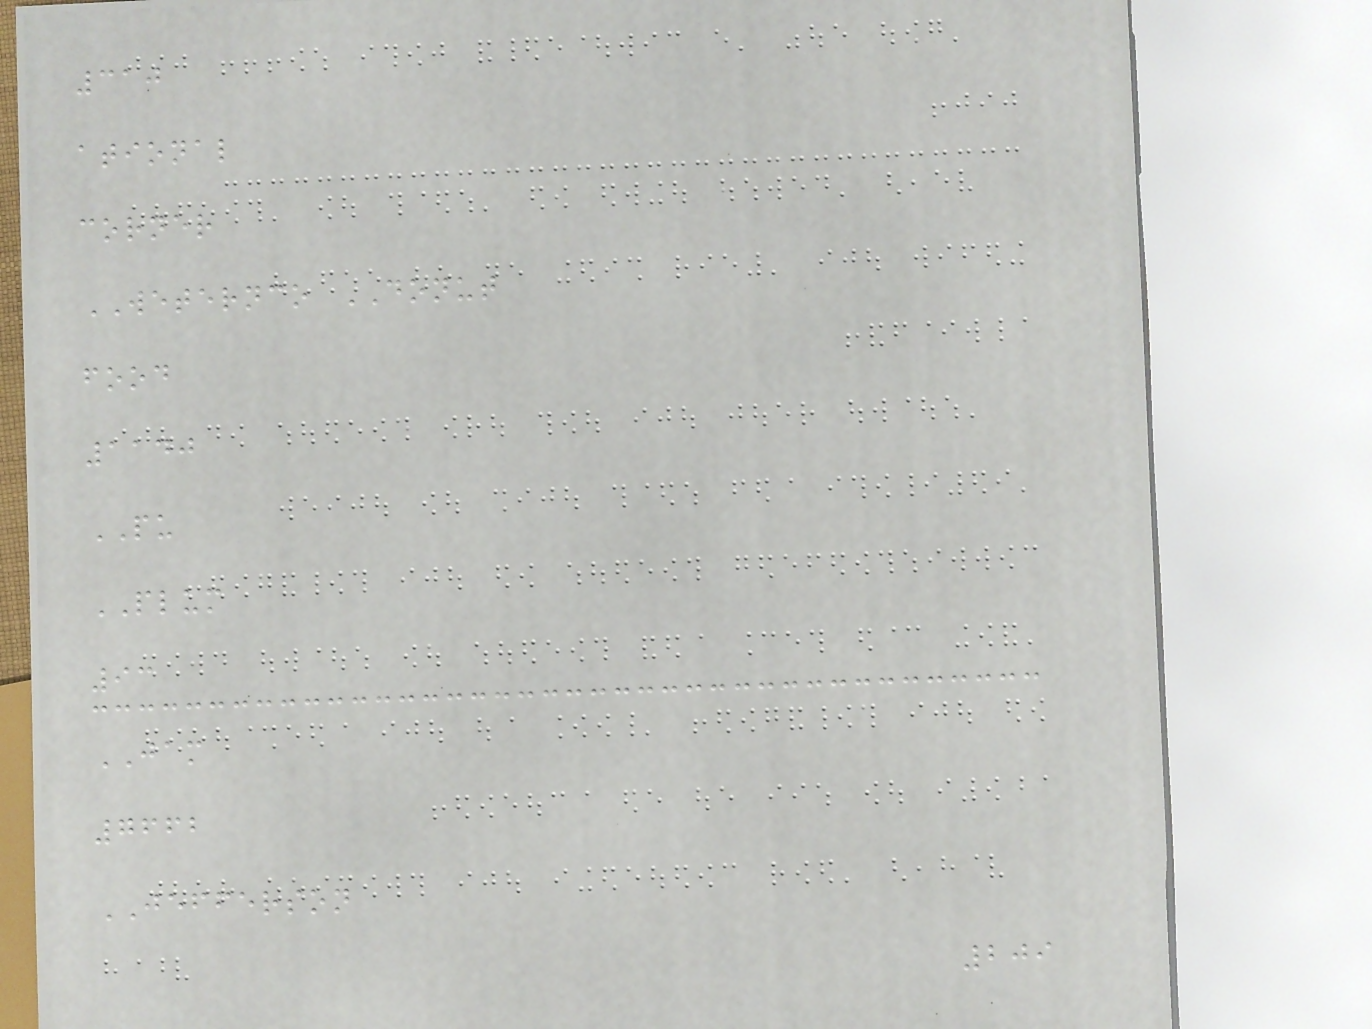310
ational
corner
WETERNCO DONUT
food
1140
PU
PLUM
93
JAM
7662
JEFFERSON
209
